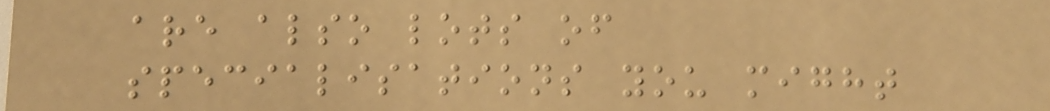are also lots of
specialisations you might
